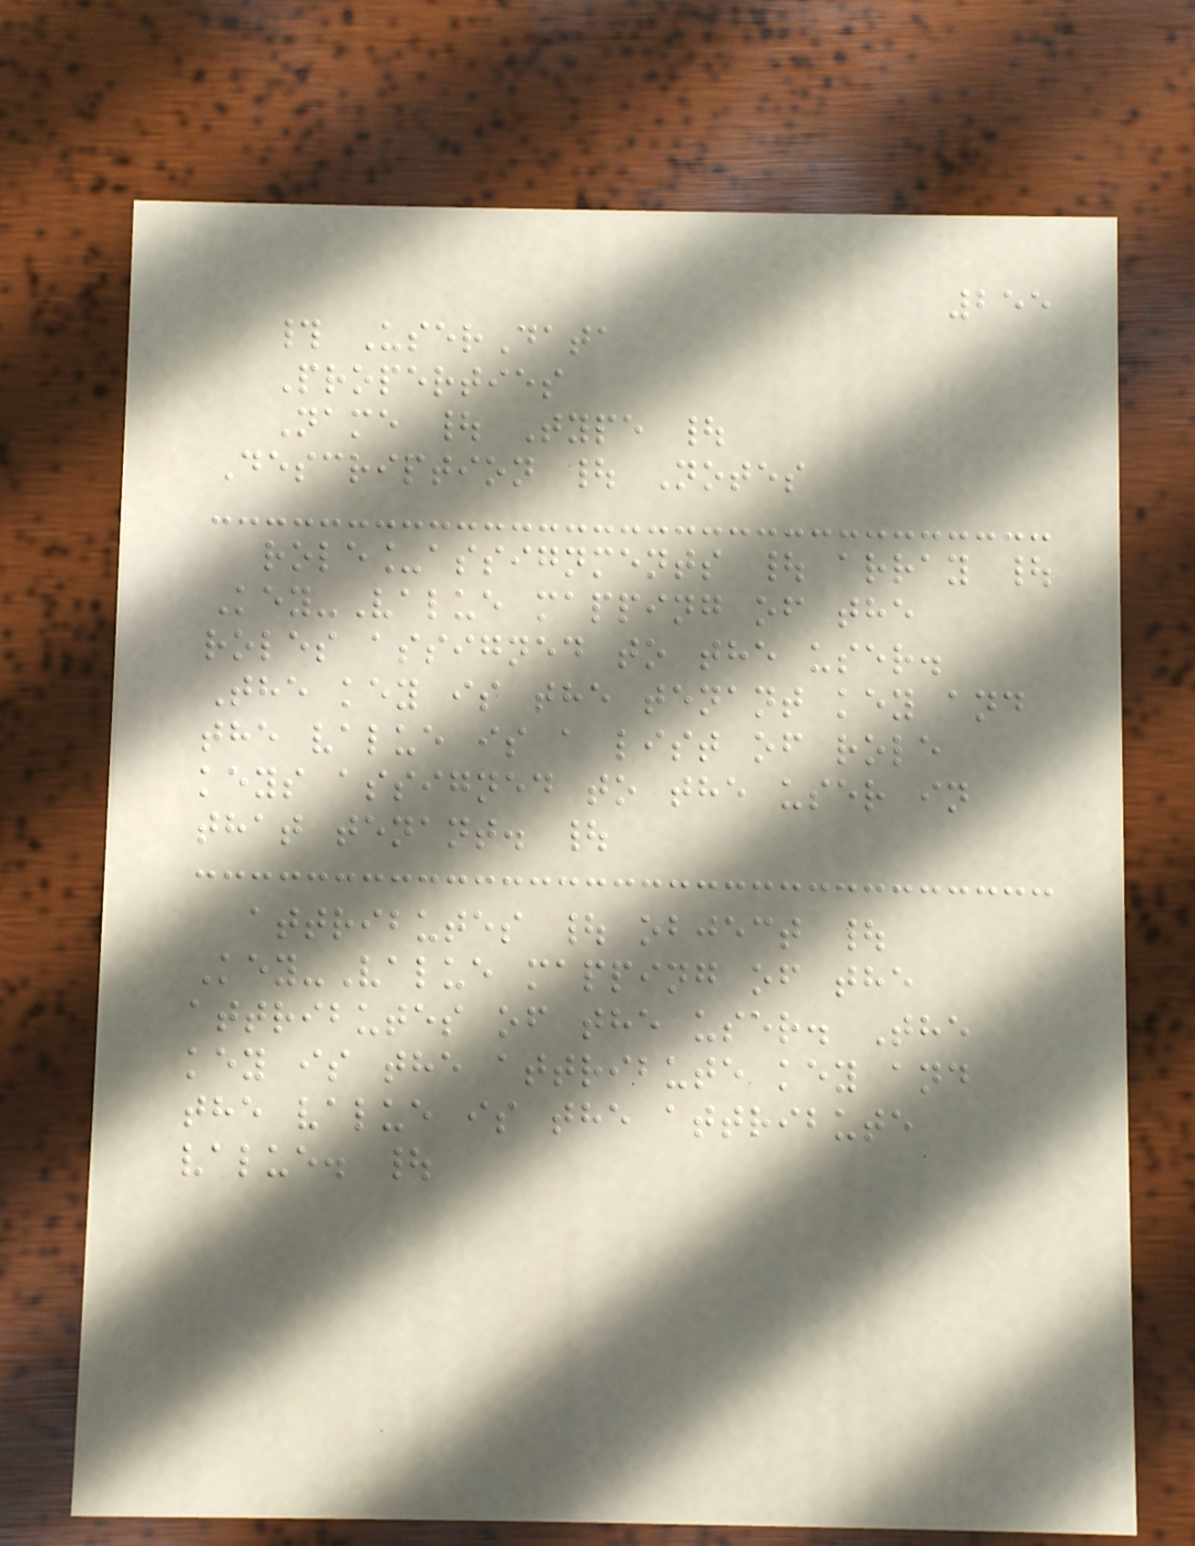255
# UserData
Properties
Name | Type |
Description | Notes
role_assignments | array |
Key-Value mapping of the
roles assigned to the user.
The key is the tenant key and
the value is a list of role
keys assigned to the user in
that tenant. |
attributes | object |
Key-Value mapping of the
attributes of the user. The
key is the attribute key and
the value is the attribute
value. |
